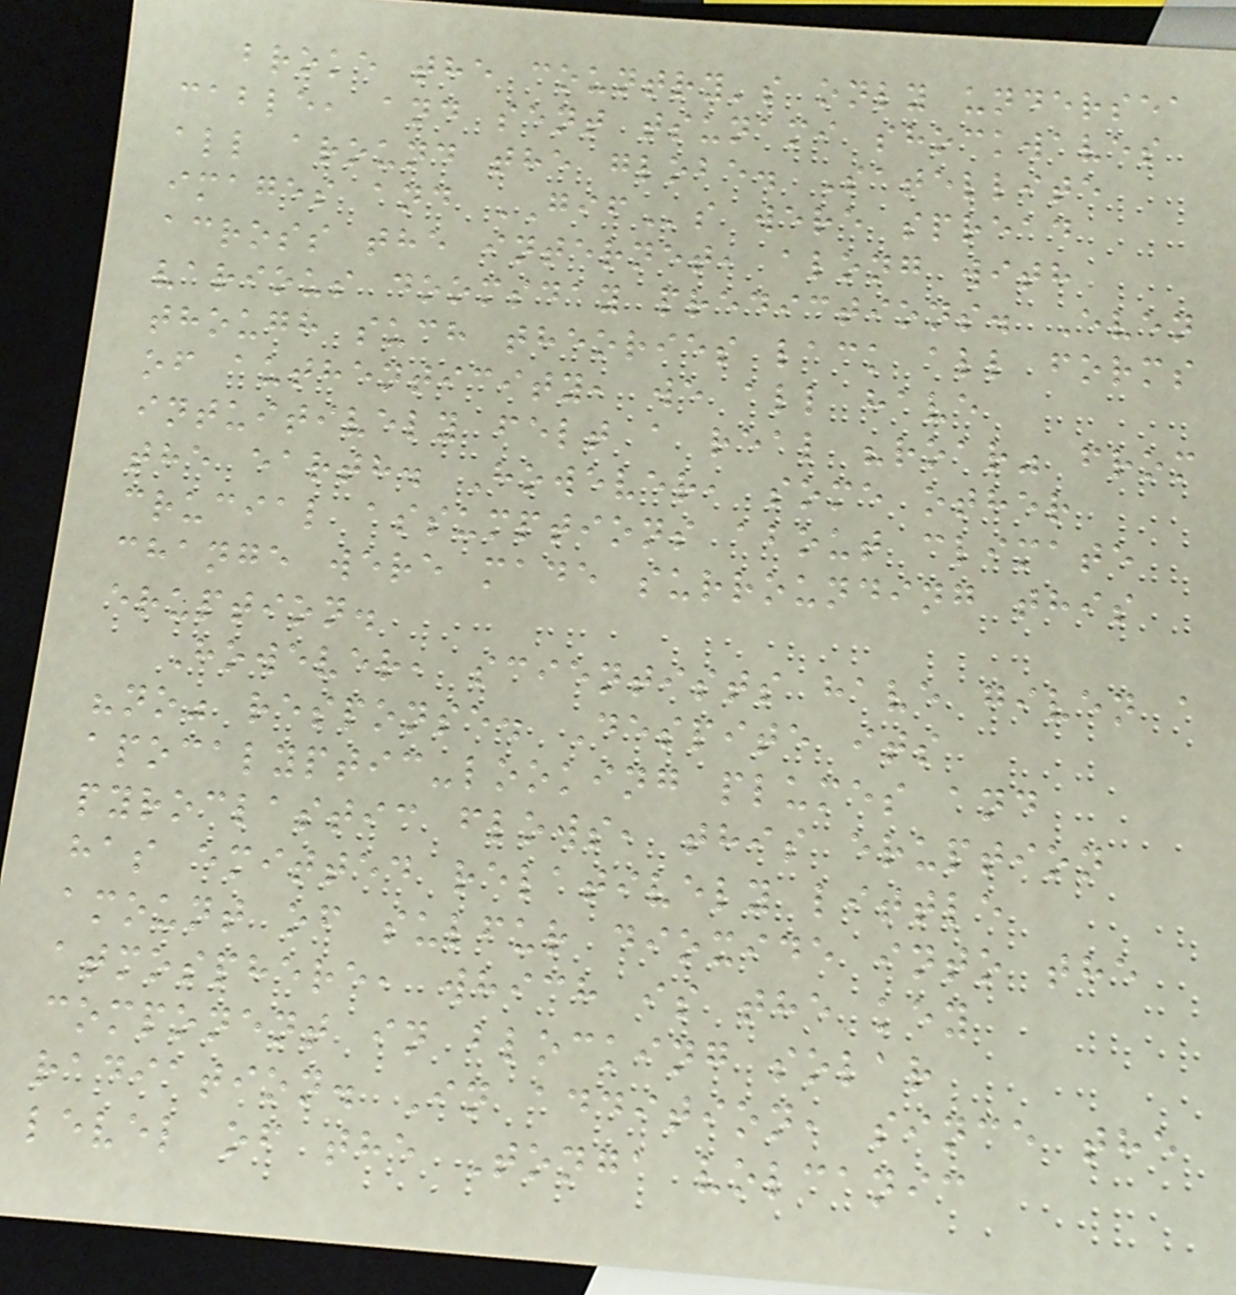broke the country's only undersea
cable, and sent tsunami shockwaves
all around the globe. Satellite
images and GIFs were spread
across the internet, along with
various doomsday predictions. Even
though such theories lack all forms
of authenticity, we all have
intuitively felt a real "roar" from
the earth. However, some other
crucial assumptions about climate
change were made surrounding this
eruption.
However, scientists have given a
"no" response. Despite its
apocalyptic-looking plumes and
pyroclastic flows, this eruption
has emitted relatively little
amount of sulfur dioxide into the
atmosphere, which is the key
component in blocking solar
radiation. In addition, since the
level of the Tonga volcanic
